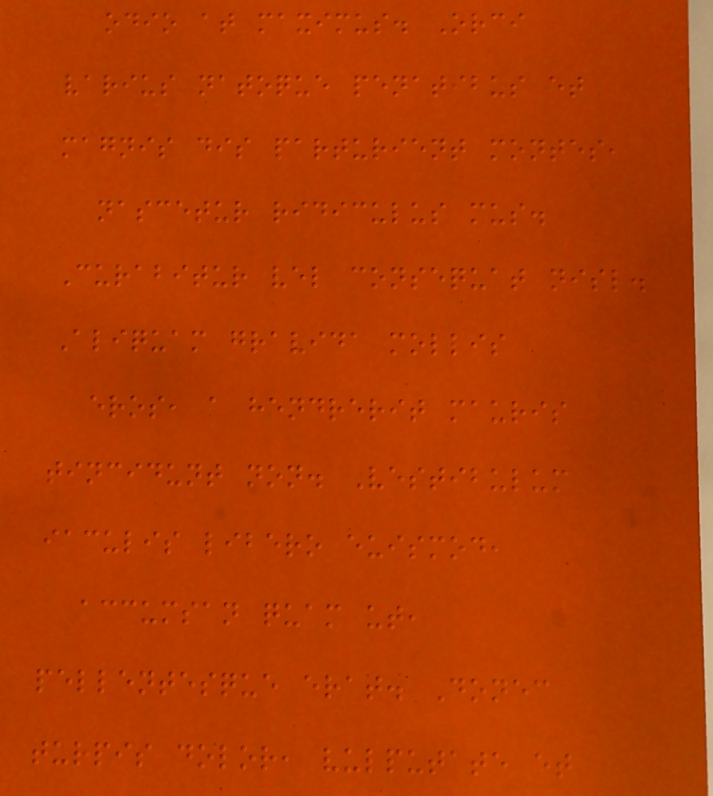odio at maximus. Orci
varius natoque penatibus et
magnis dis parturient montes,
nascetur ridiculus mus.
Curabitur vel consequat nisl.
Aliquam gravida mollis
eros, a hendrerit mauris
tincidunt non. Vestibulum
iaculis libero euismod,
accumsan quam ut,
pellentesque erat. Donec
turpis dolor, vulputate et
